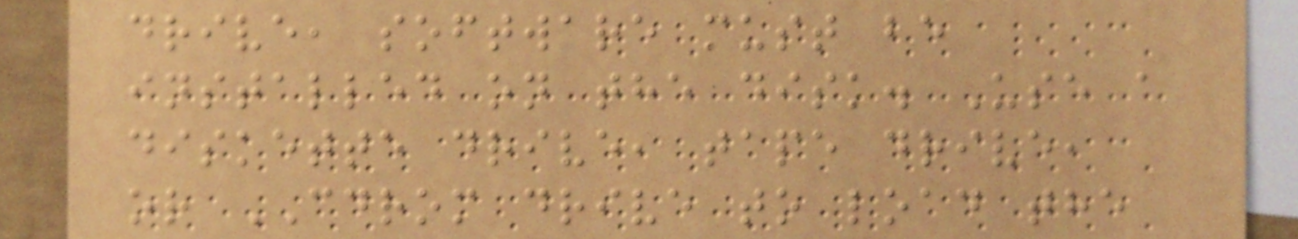drive, software must be
installed on the disk. Use a
diskette drive, tape drive,
or CDROM drive to load the
